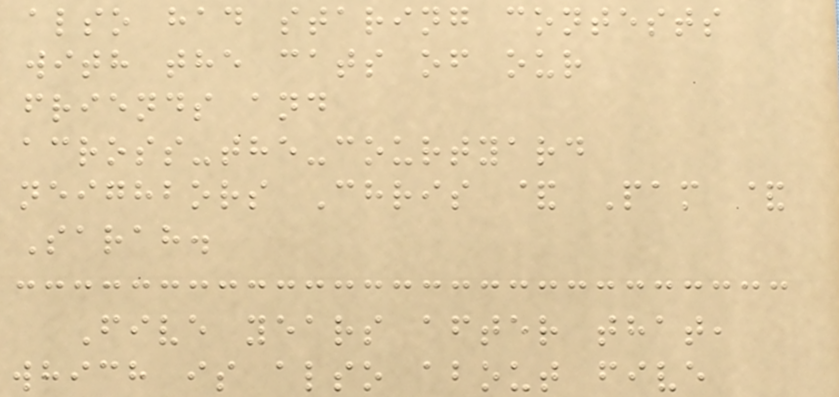also had staring contests
with the cats of our
friends and
across-the-courtyard
neighbors Chris & Pam &
Sarah.
Five years after that,
which is also about five
